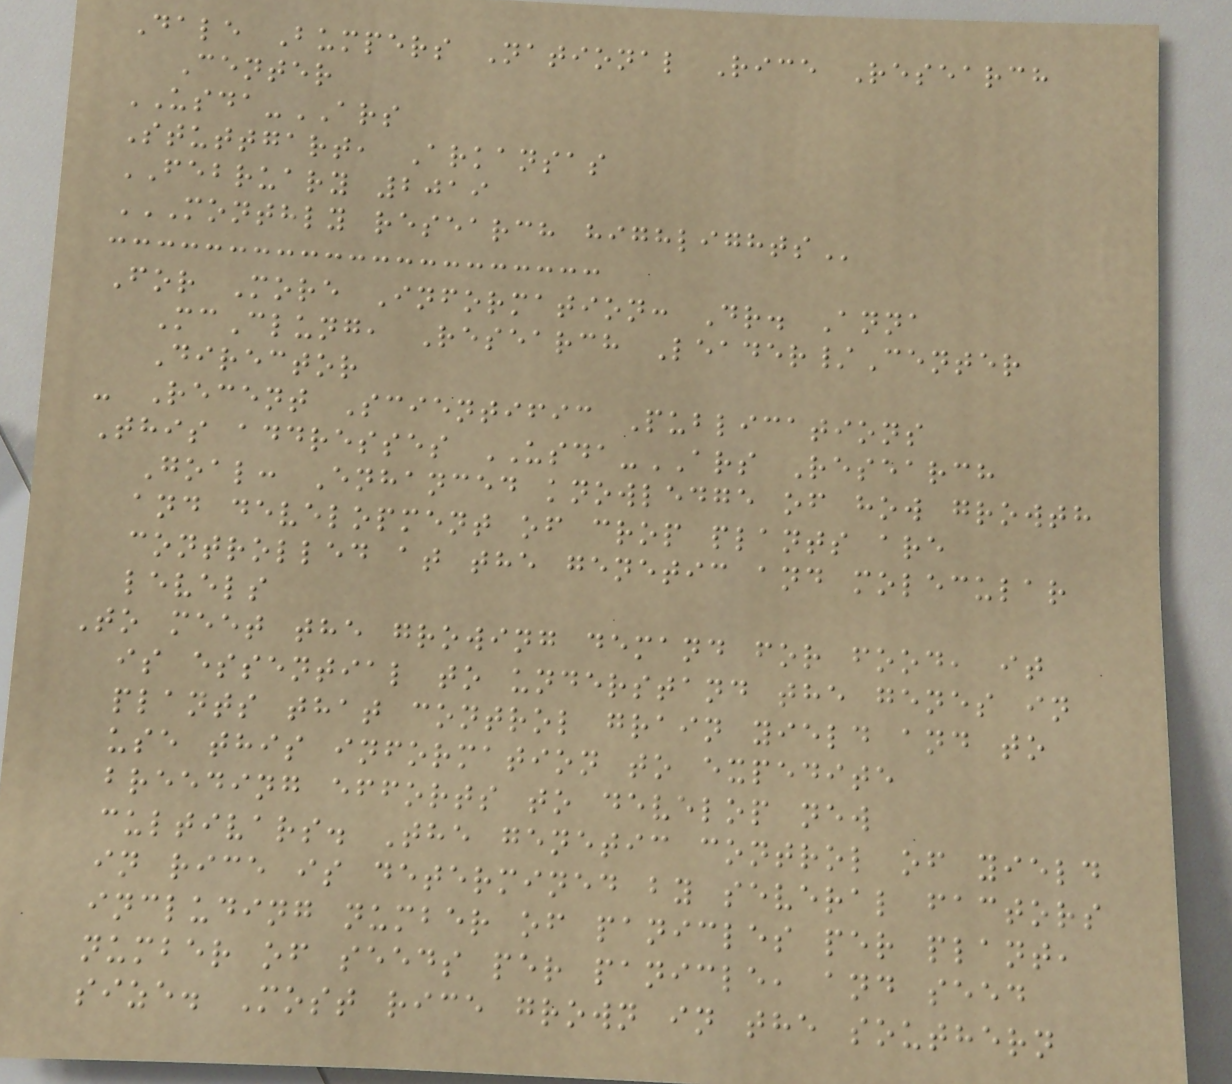Dale Bumpers National Rice Research
Center
USDA-ARS
Stuttgart, Arkansas
FEBRUARY 2019
MONTHLY RESEARCH HIGHLIGHTS
For More Information: Dr. Anna
McClung, Research Leader/Center
Director
- Recent Scientific Publications
This addresses USDA-ARS Research
Goal: Enhanced knowledge of how growth
and development of crop plants are
controlled at the genetic and molecular
levels
To meet the growing demand for food, it
is essential to understand the genes in
plants that control grain yield and to
use this information to expedite
breeding efforts to develop new
cultivars. The genetic control of yield
in rice is determined by several factors
including number of panicles per plant,
number of seeds per panicle, and seed
size. Most rice grown in the southern
